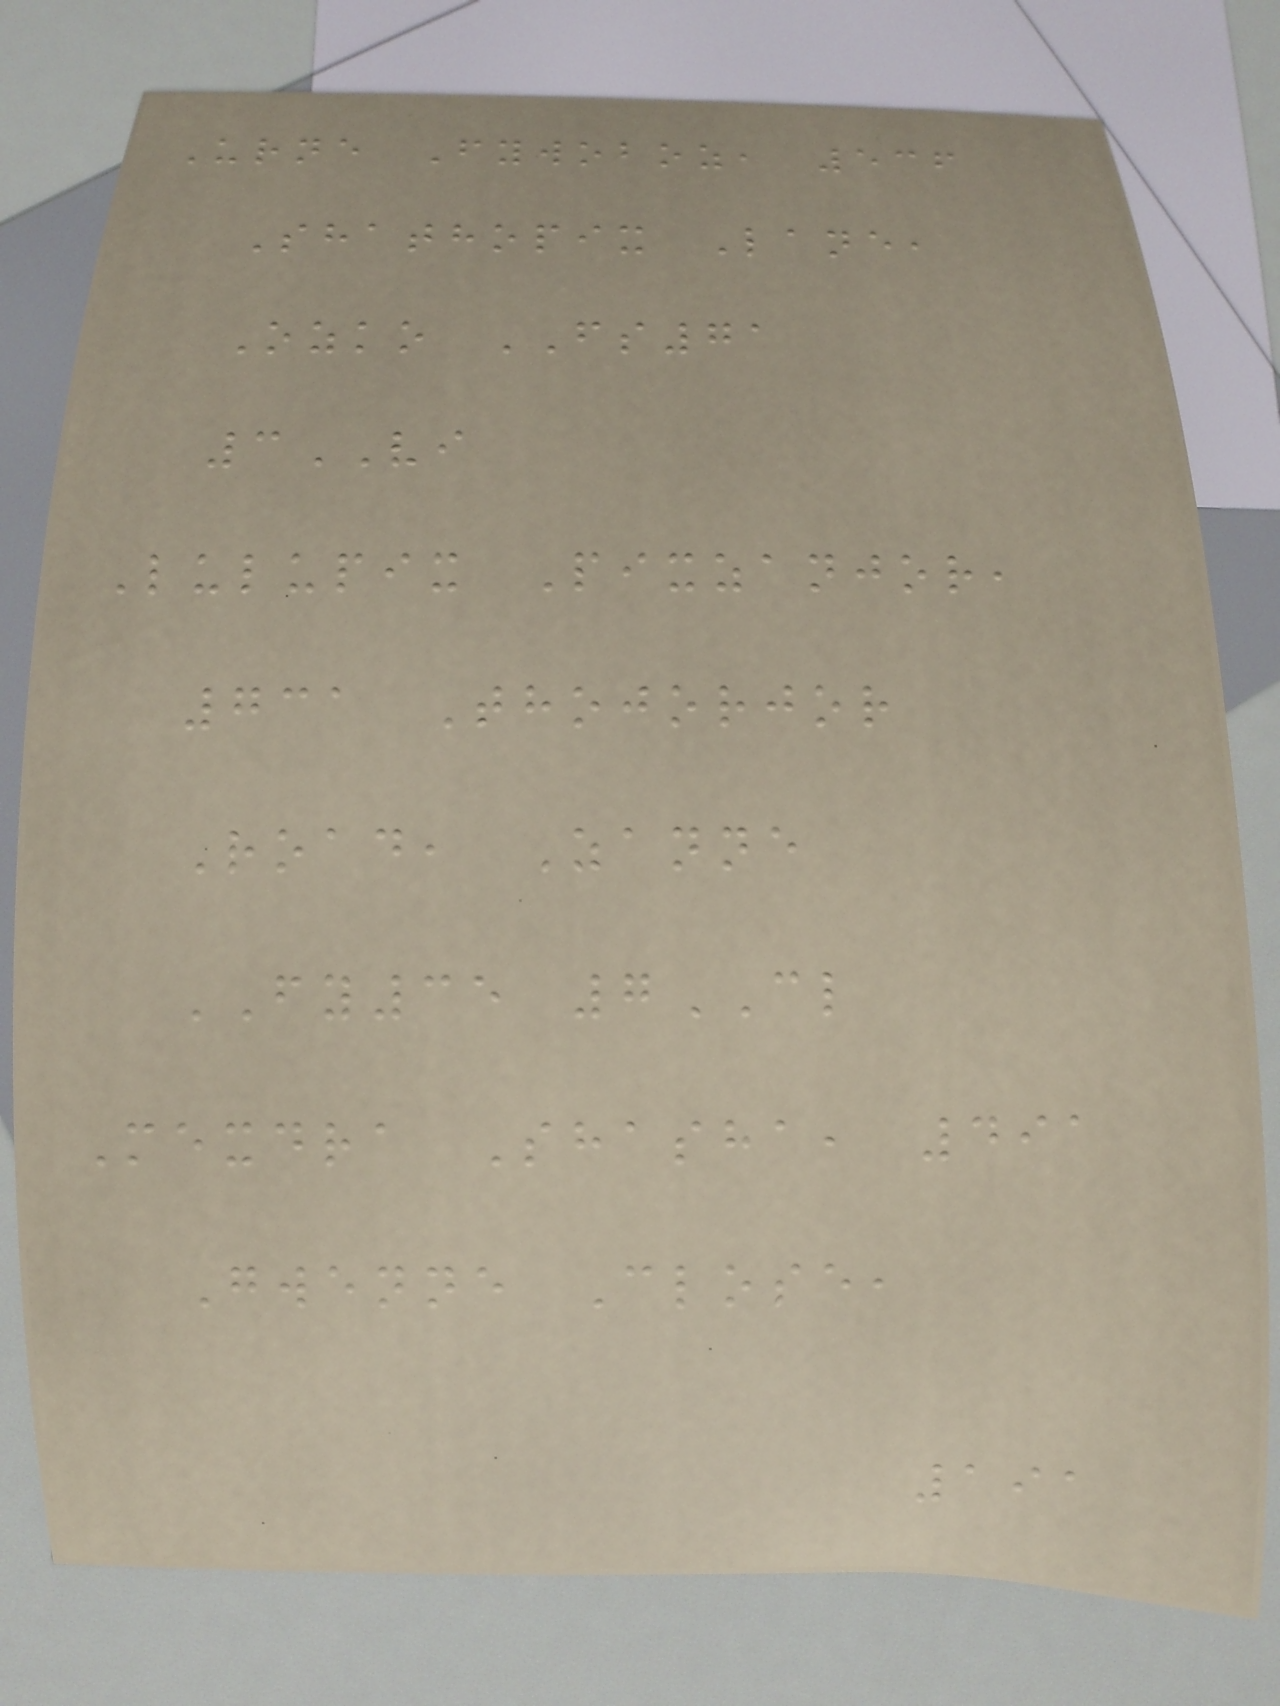Urne Fywoboz, 536
Shathopix Lane,
Ozko FS71
3VI
Lulupix Pixzanjor,
731 Thojorjor
Road, Zanne
FY35 7CL
Mexdra Shasha, 491
Gwenne Close,
191
